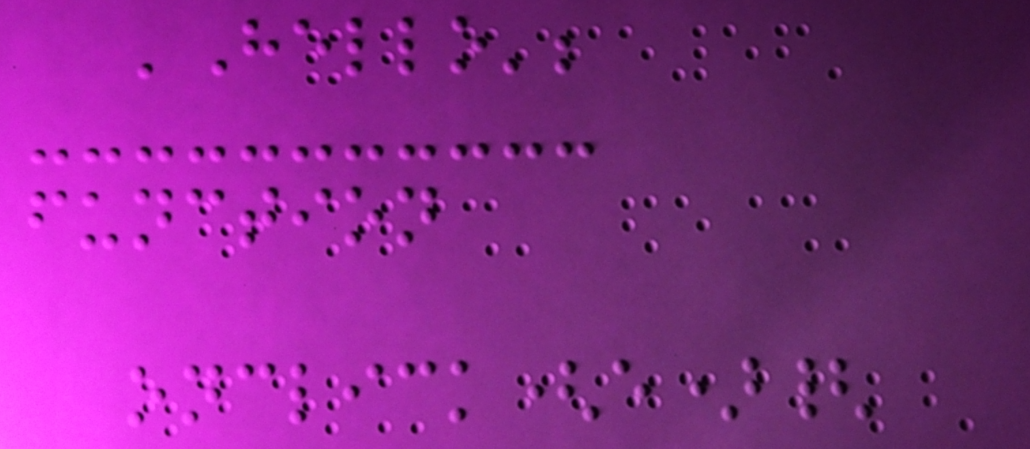'Hello';
function
onclick(e){
